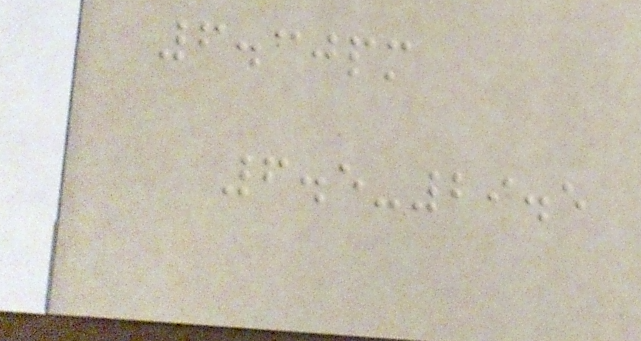6.30pm
6.5-29.5
